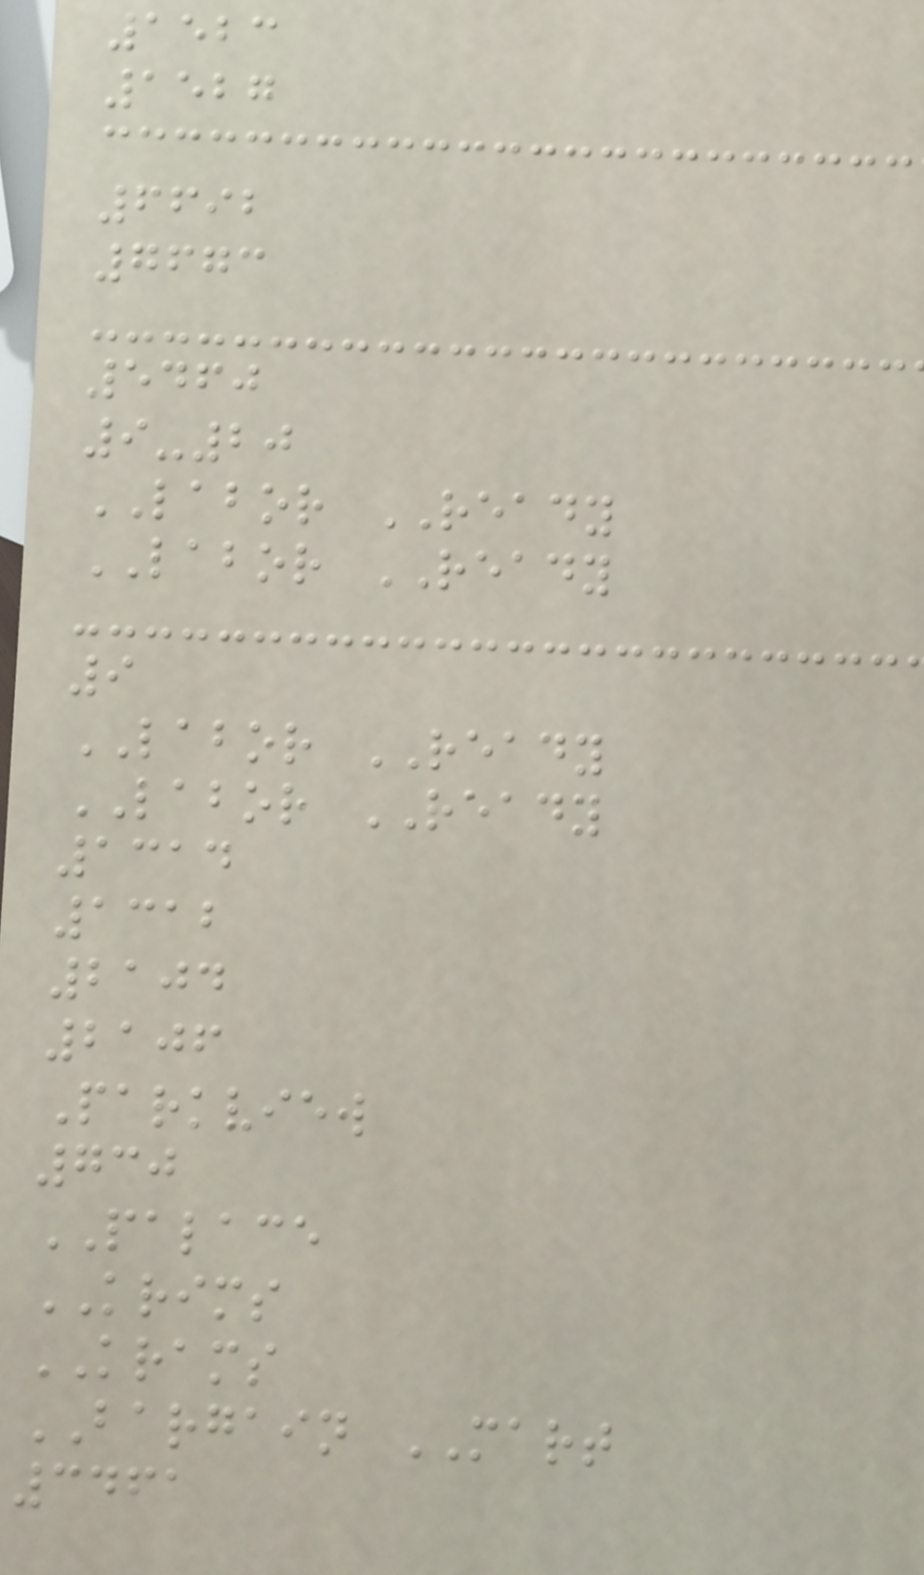1523
1527
6692
7673
5460
9-20
LABOR READY
LABOR READY
9
LABOR READY
LABOR READY
1314
1312
2104
2106
Parkview
730
PALACE
KRIMS
KRAMS
BARGAIN MART
3461
